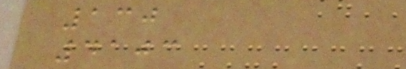130
4103
